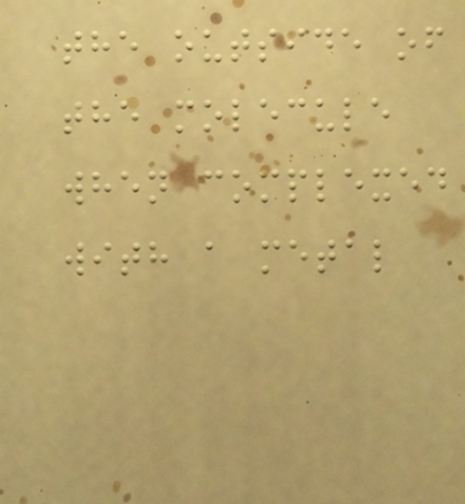the outside of
the molecule
when complexed
with a metal
